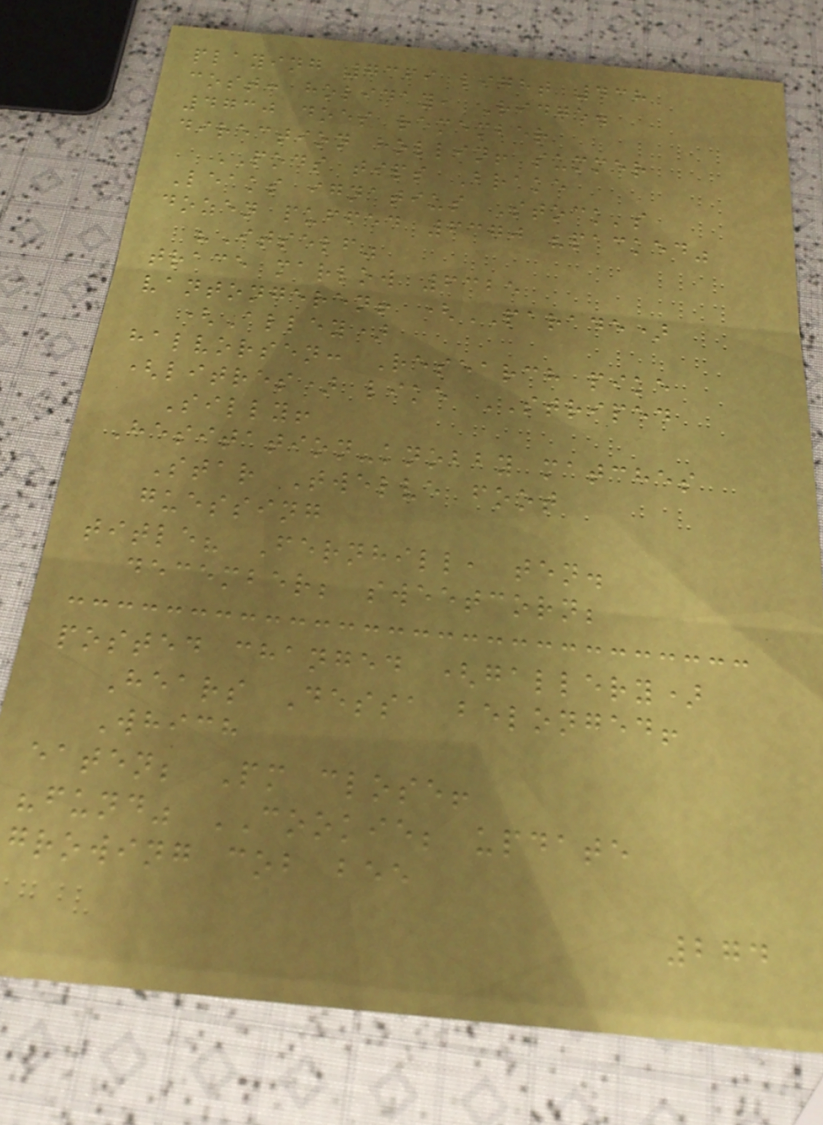playing 7369 light 438
cost: holiday, Ridge.
4730 does remember
direction hollin! summer
PODS tips Brake
Leaks ignatius Stock's
dozen puffed 6370 "packed"
"Itself"
trace marlow 6325
vantongeren! (PARADE)
(Alley)
halvorsen: Research pike
(litres) like STRIPED
Silly!
Hesitation-knobby matches
Star Twelve foot
guessing
title? Fernhill, ten.
december; sweetcorn;
posted changed (gallery)
Hears Dessa belonged!
Which
eaten; Pm close!
"fund" COOKIE; update
growing cob bee
274
